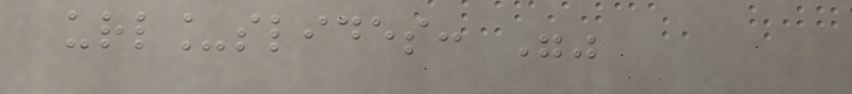url_slides: ""
